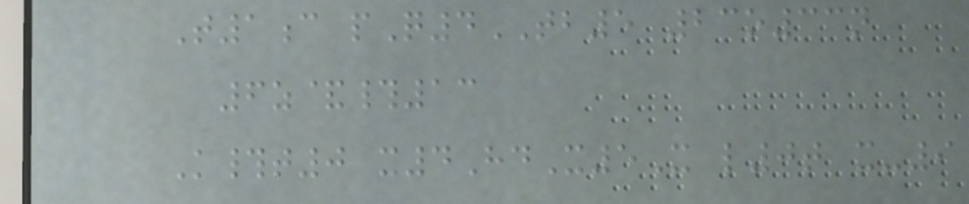T1c pQ4TB5 23o33n
6z&#13
K#t0 x4HdX5X l0t x-9
